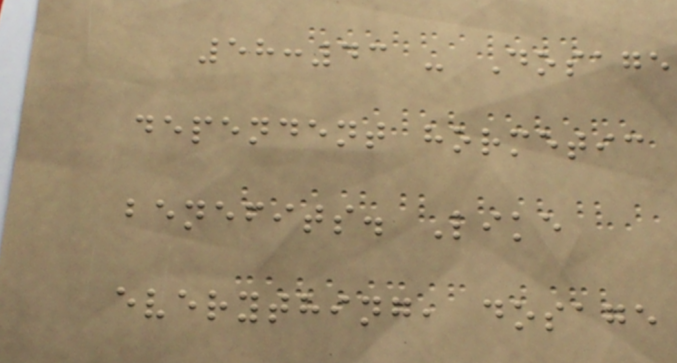58:43 - Dosage
dependent hormetic
benefits. Like
everything, dosage
